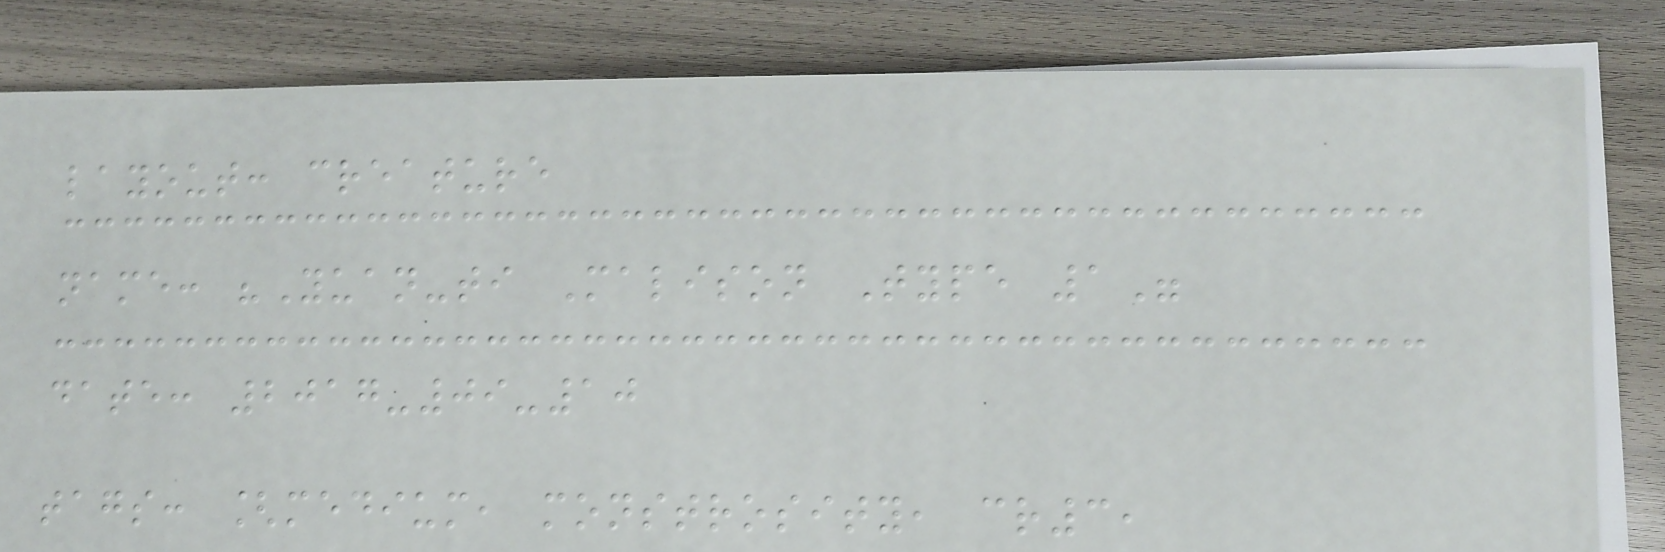layout: creature
name: "Yuan-ti Malison Type 1"
date: 2017-09-10
tags: [medium, monstrosity, cr3,
